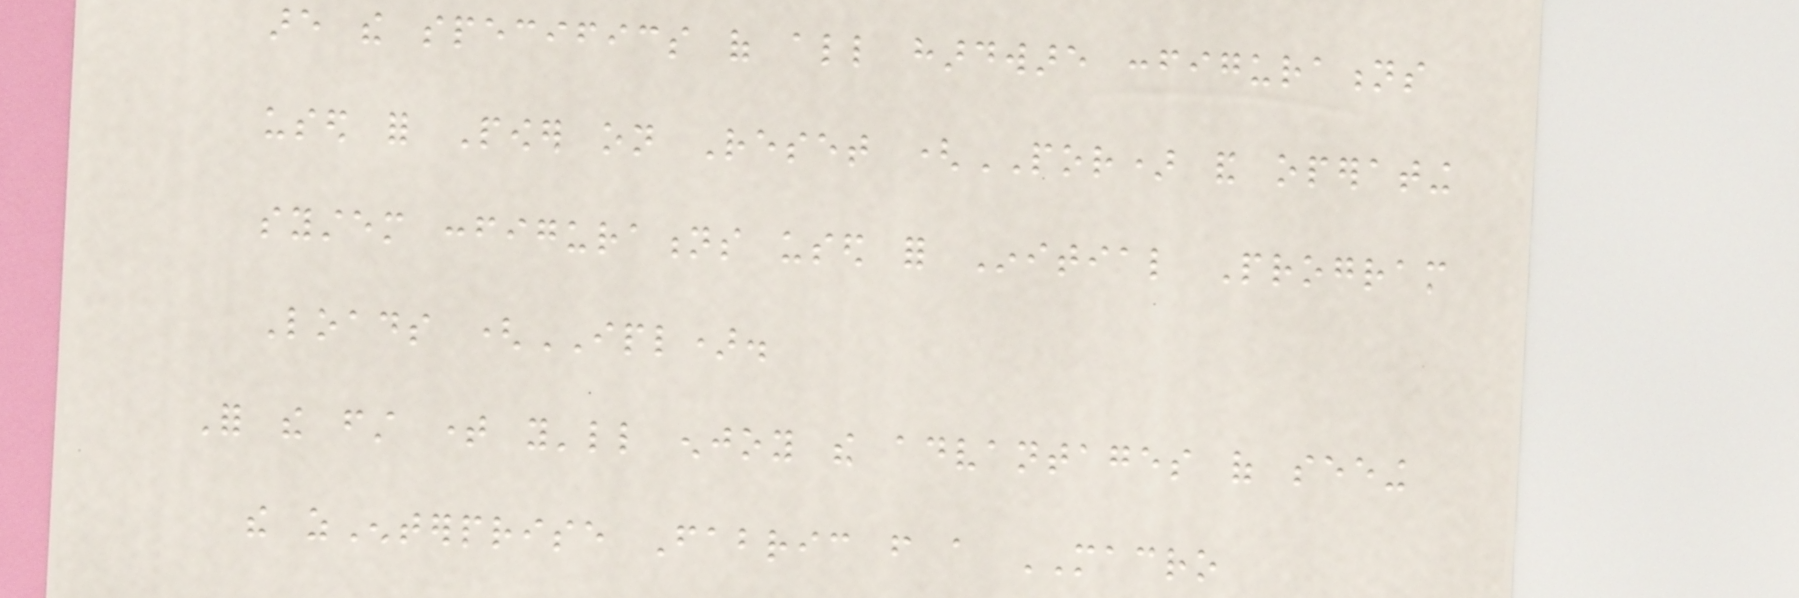are the specifics of all hardware configurations
used for Power on Reset (POR) and operating
system configurations used for Initial Program
Loads (IPL).
For the first time you'll enjoy the advantages of seeing
the zEnterprise Fabric from a MACRO
